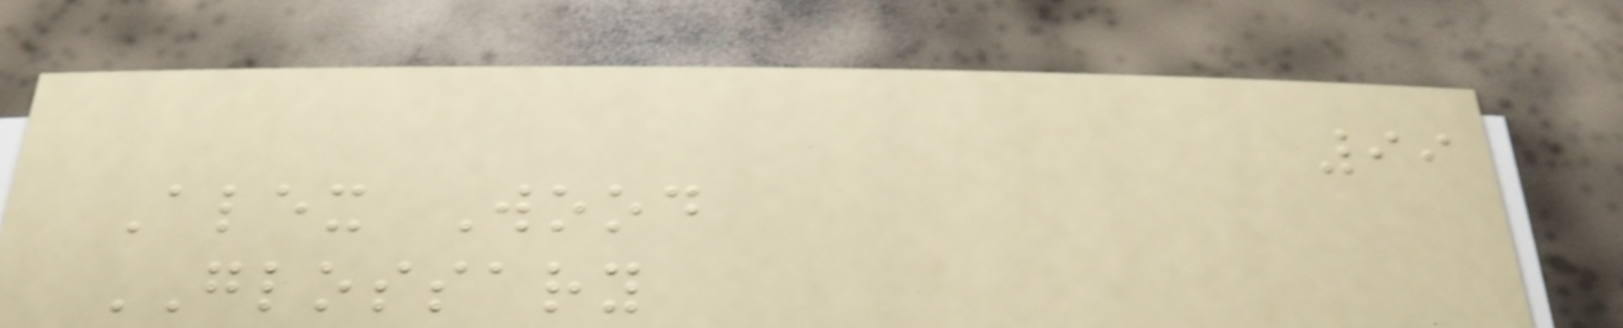99
Alex Wood
GLOSSARY
